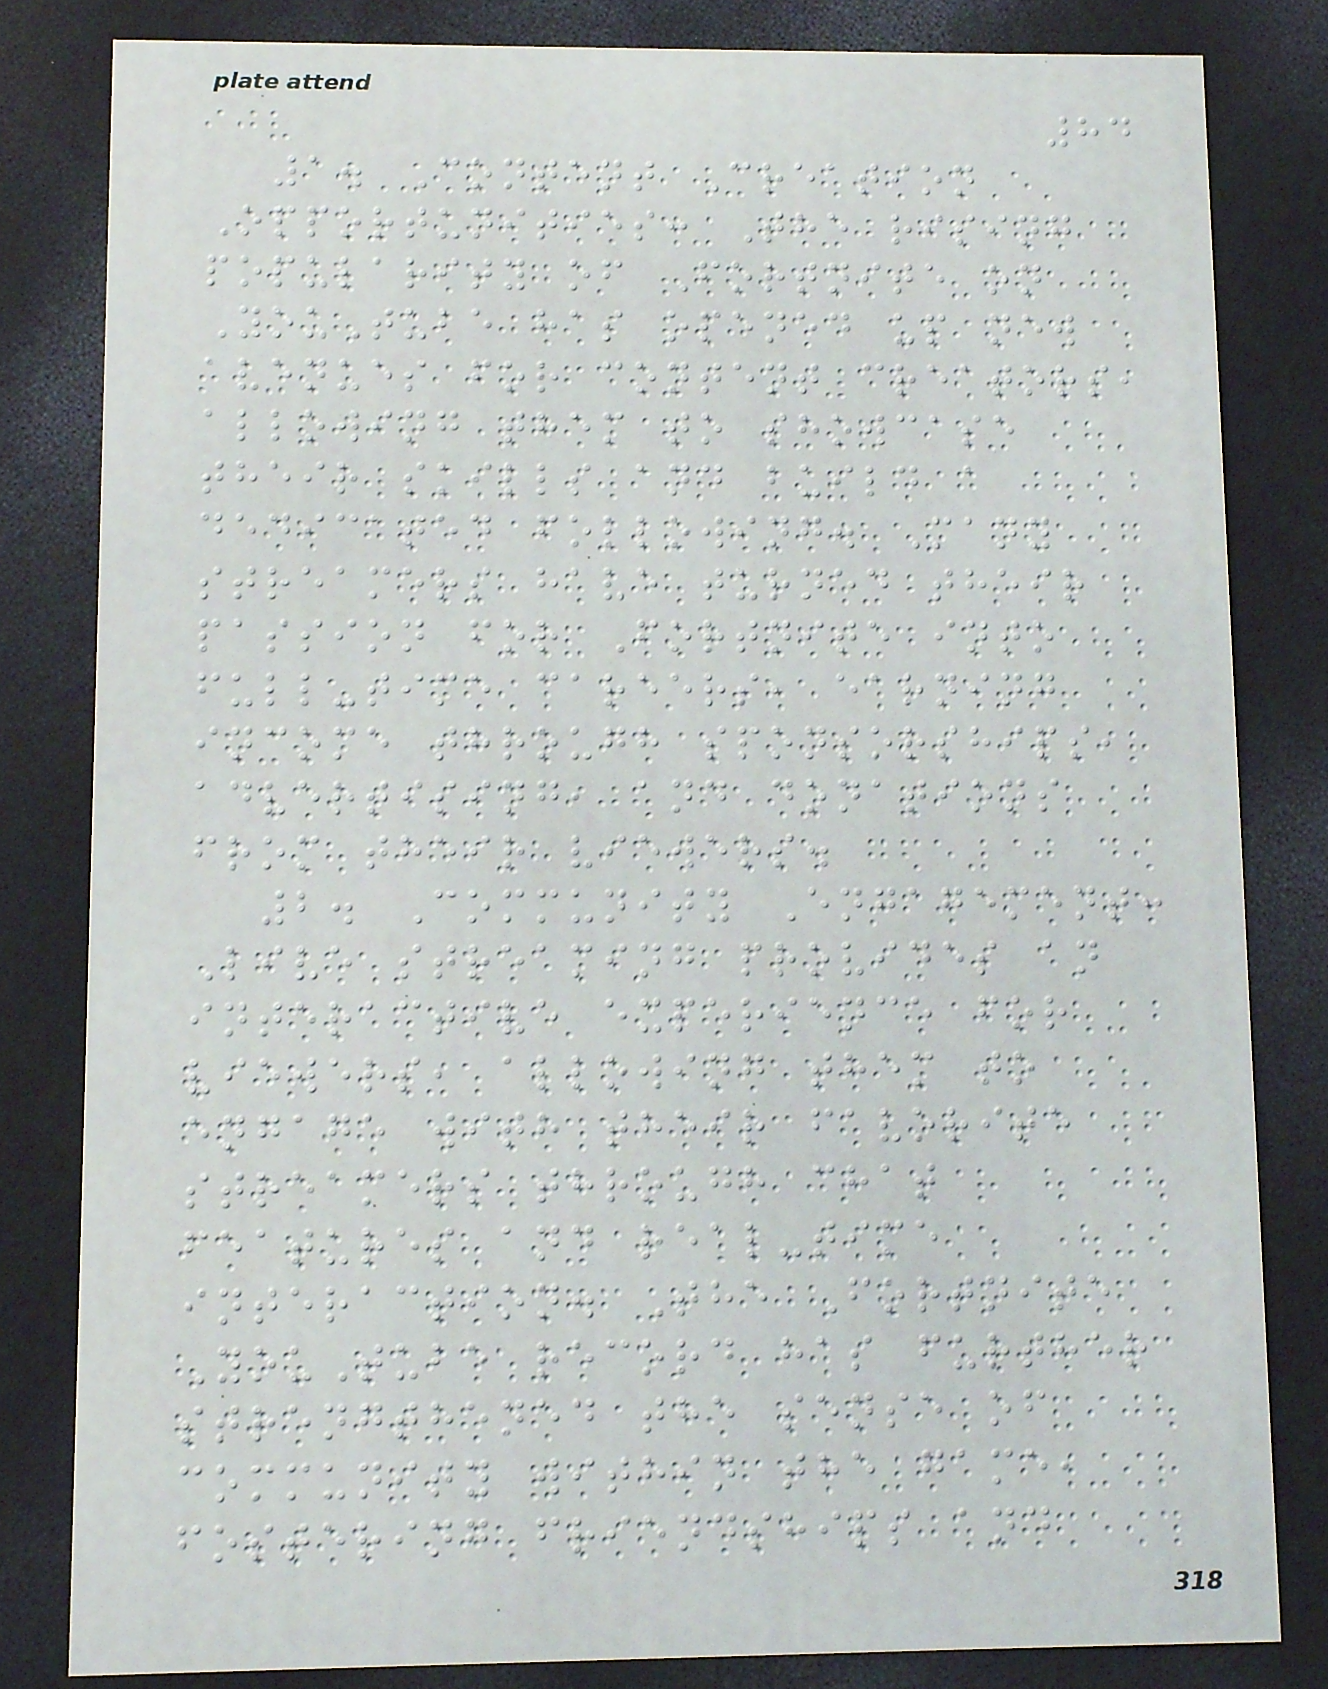84
1. Content Creation
Opportunities: The rising
popularity of Fortnite on
YouTube has opened up new
avenues for content creators,
allowing them to showcase
their skills and build a
dedicated following. Many
streamers have turned their
passion for Fortnite into
full-time careers, earning
income through sponsorships,
advertising, and donations
from their viewers.
2. Community Engagement:
Live streaming provides an
interactive experience for
viewers, allowing them to
engage with their favorite
streamers through chat
features and real-time
interaction. The Fortnite
YouTube record has further
strengthened the sense of
community within the game,
fostering friendships and
